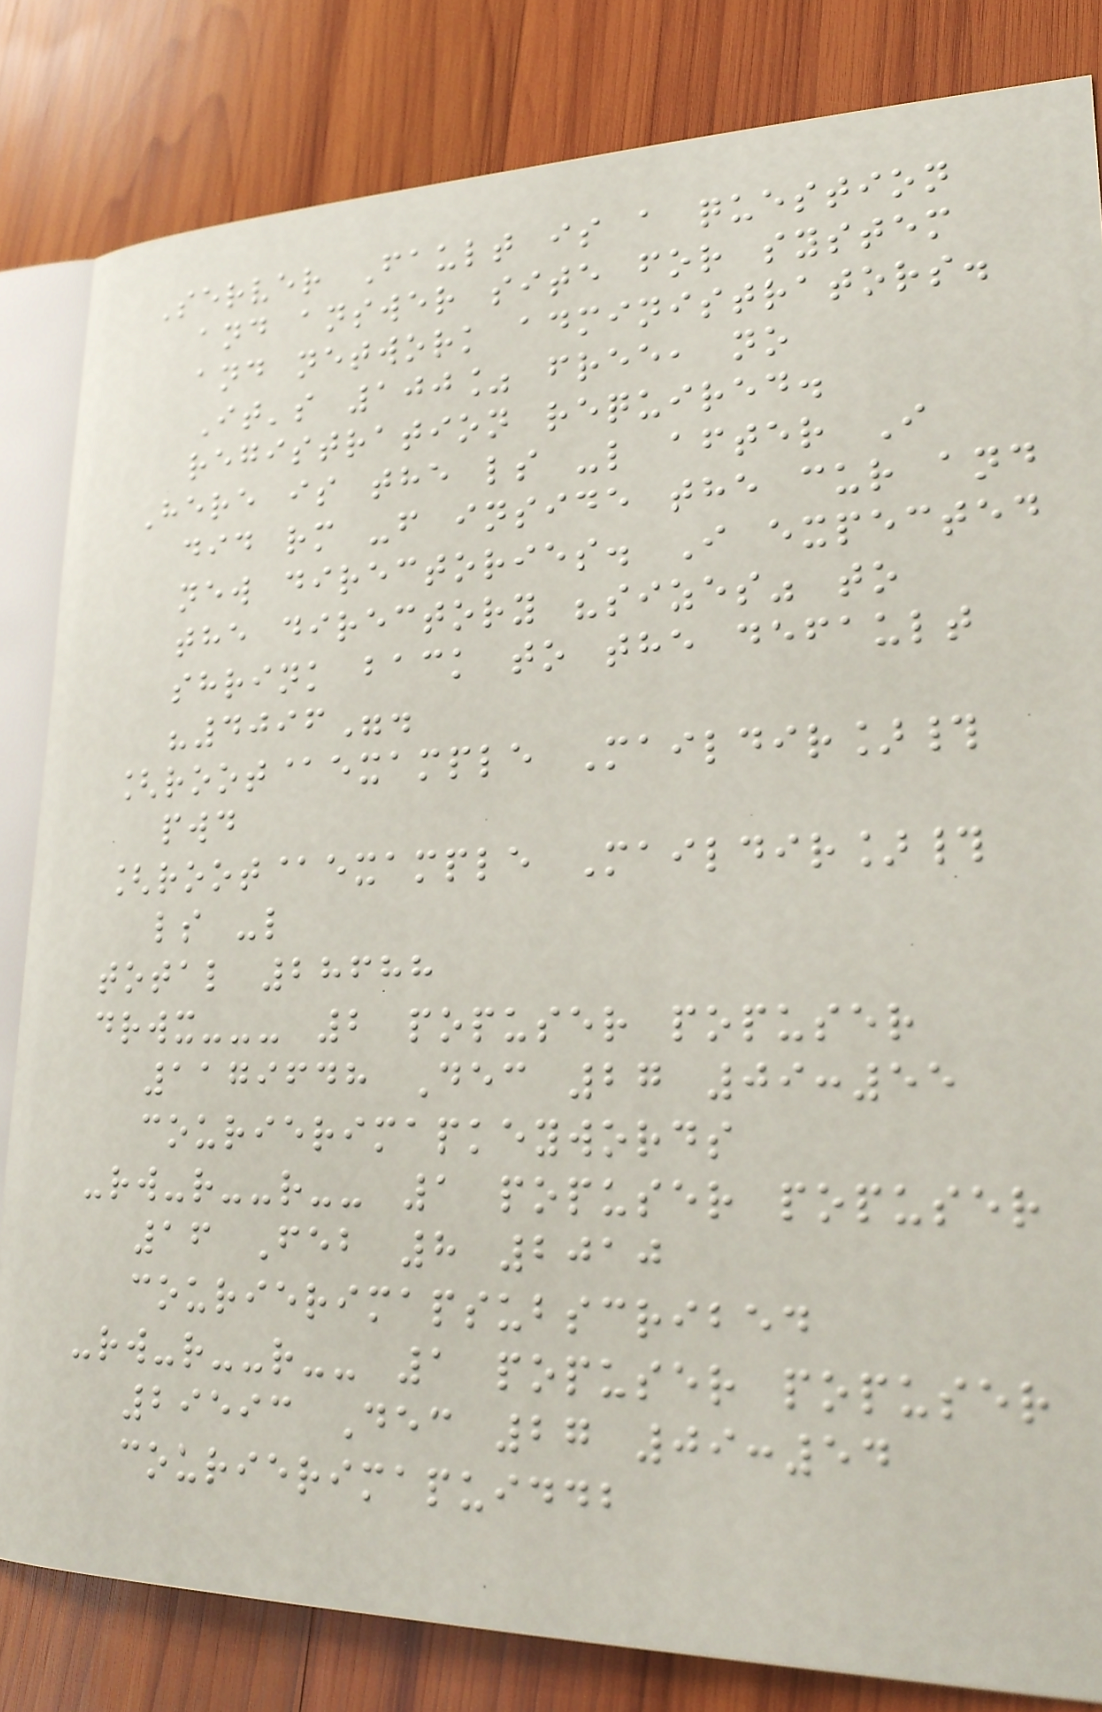Server Fault is a question
and answer site for system
and network administrators.
It's 100% free, no
registration required.
Here is the ls -l after I
did rm -f inside the cur and
new directories. I expected
the directory "sizes" to
shrink back to the default
"4096".
[root@example Maildir]#
pwd
[root@example Maildir]#
ls -l
total 28688
drwx--- 2 popuser popuser
1179648 Dec 27 09:55
courierimapkeywords
-rw-r--r-- 1 popuser popuser
16 Feb 8 2010
courierimapsubscribed
-rw-r--r-- 1 popuser popuser
29593 Dec 27 09:54
courierimapuiddb
